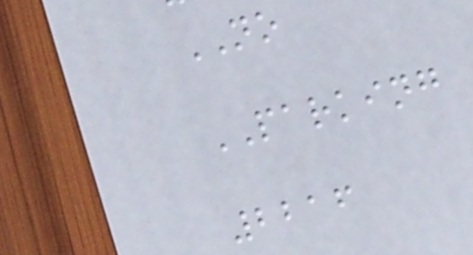NO
PARKING
2216
